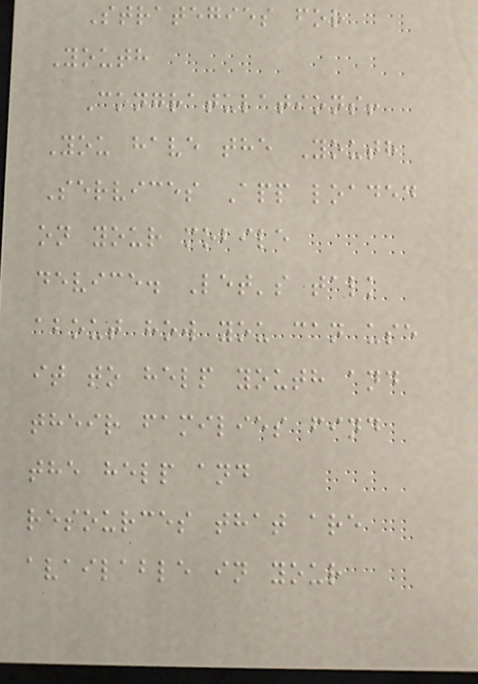Strategies for
Youth
Congratulations!
You have the Youth
Services App loaded
on your mobile
device. Let's talk
about how you can use
it to help youth and
their families find
the help and
resources that are
available in your
